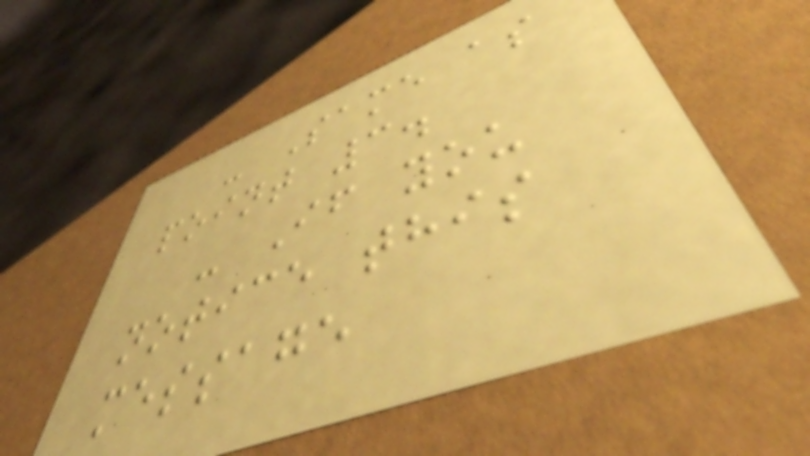- Same as
point 3.
- If you
notice this
message
